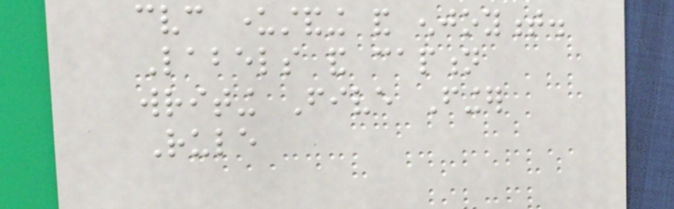cvc understanding and enjoyment.
Labels and caption
writing Five Finger
Rule
